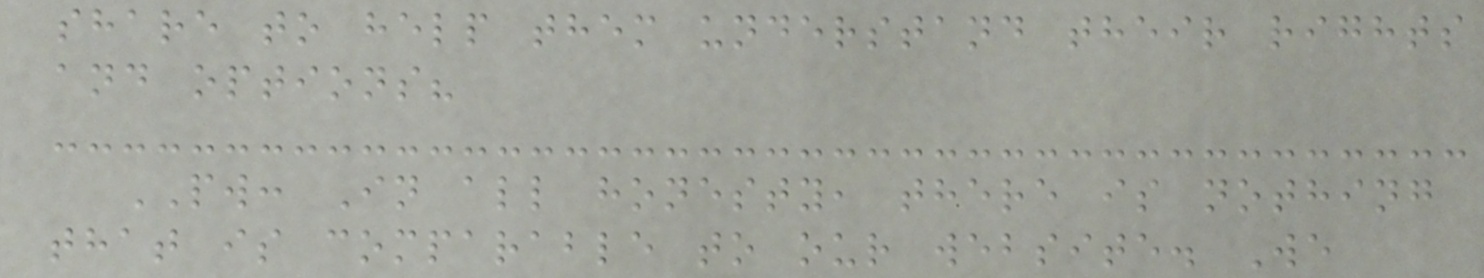share to help them understand their rights
and options?
PW: In all honesty, there is nothing
that is comparable to our website. We
